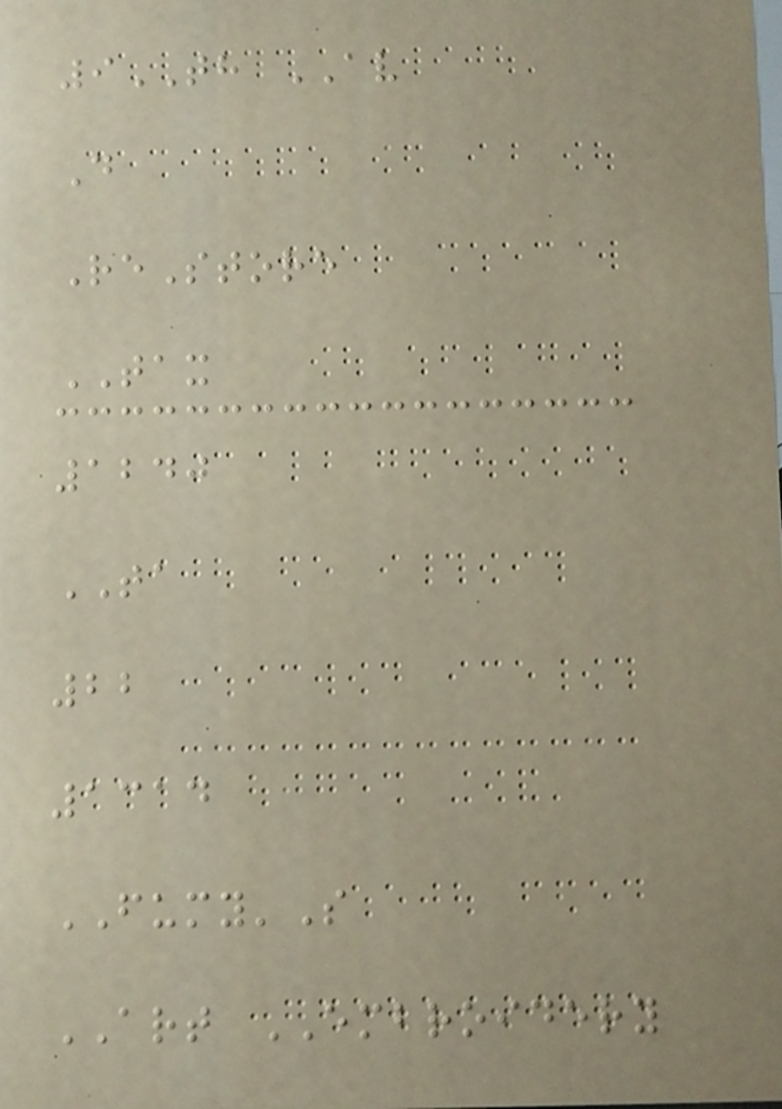9TH AV
D
ReStore
TAX
1240
TA
22
1314
FUMY'S
ART EMBROIDERY
